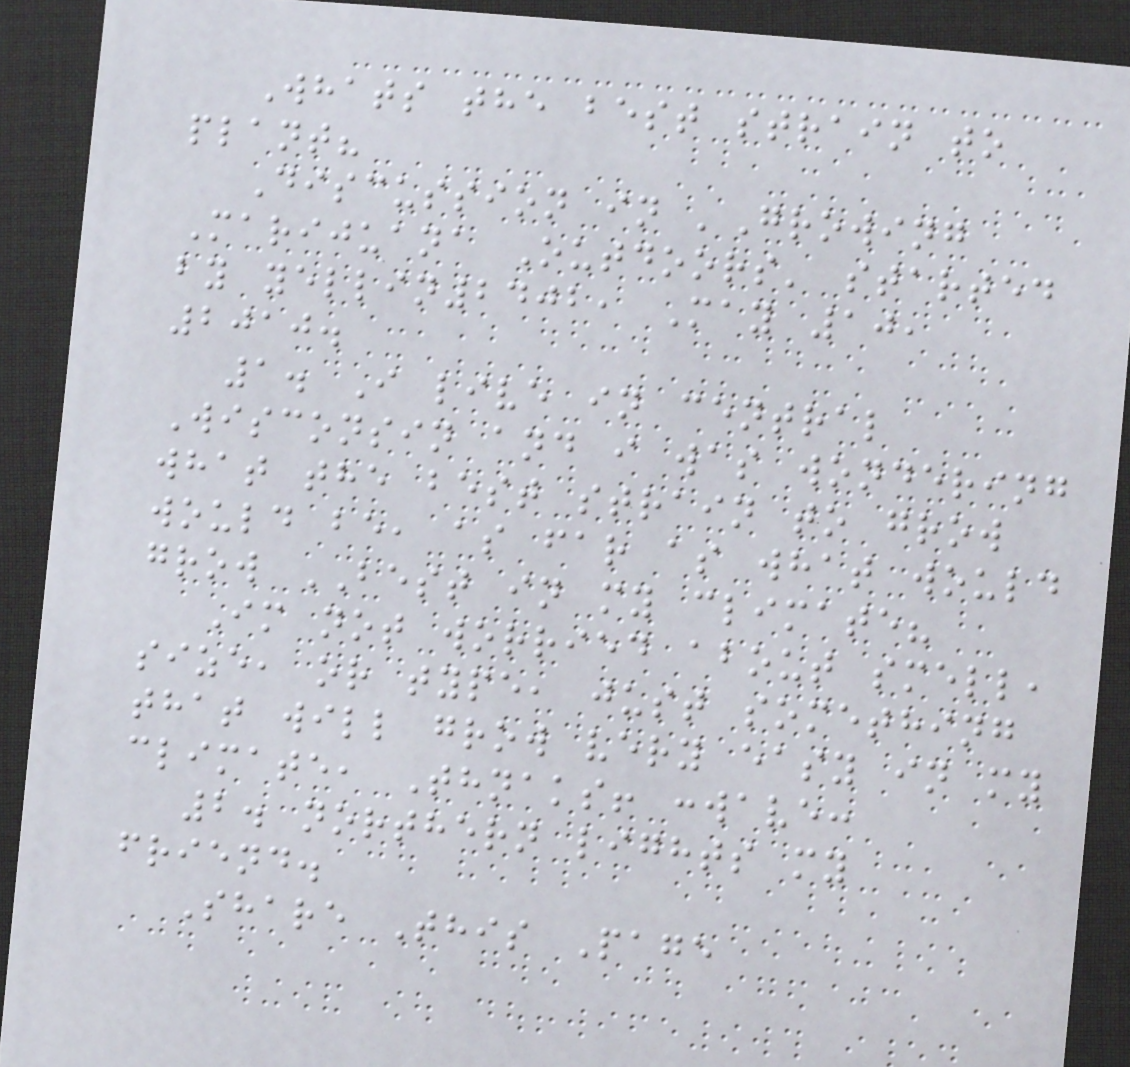Whats the best strain to
plant?
Discussion in 'Growing
Marijuana Outdoors' started
by yellin2402, May 10,
2010.
1. I live in central
Wisconsin and i was wondering
what the best strain to grow
would be, as far as what would
grow BEST in my climate?
Im not worried about smell,
size, or type, just something
that will grow very easy in my
climate, Thnaks! :wave:
2. northern lights my
friend.
Share This Page
